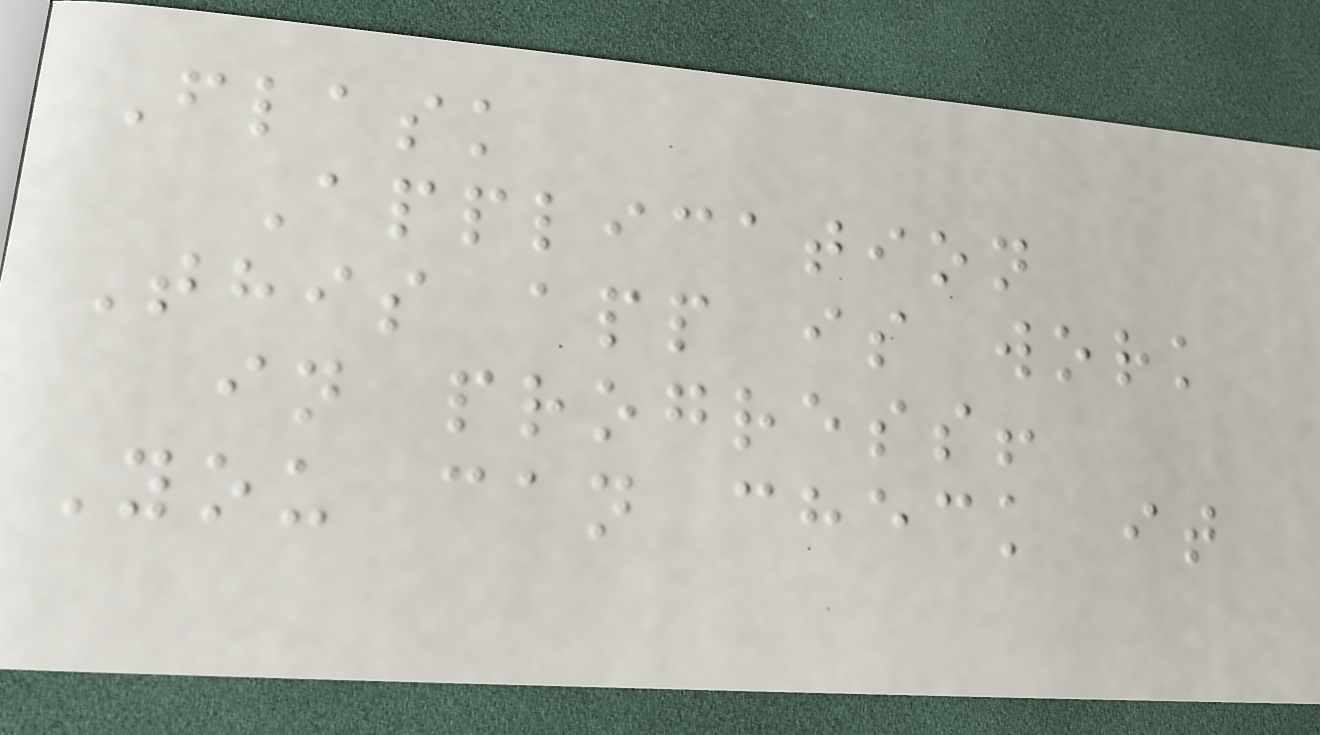Flask
Application
This app is work
in progress!
You can check it
